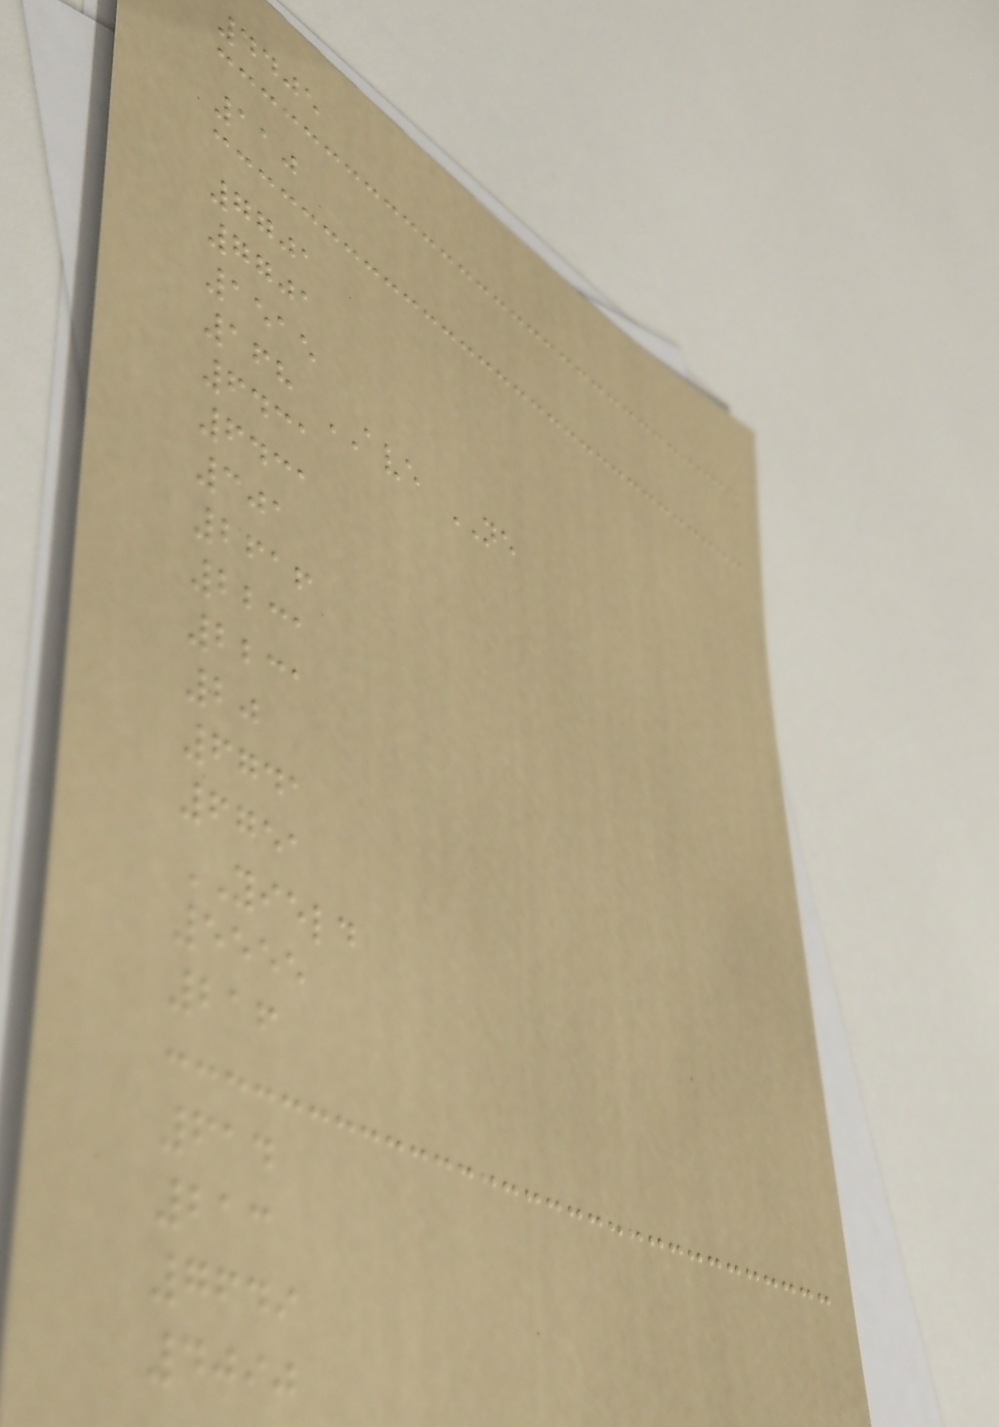4405
110
7701
7701
1515
168 AVE NE
6431
6431
301
2616
2231
2231
20
6741
6751
YIELD
5555
216
614
213
7649
4090
